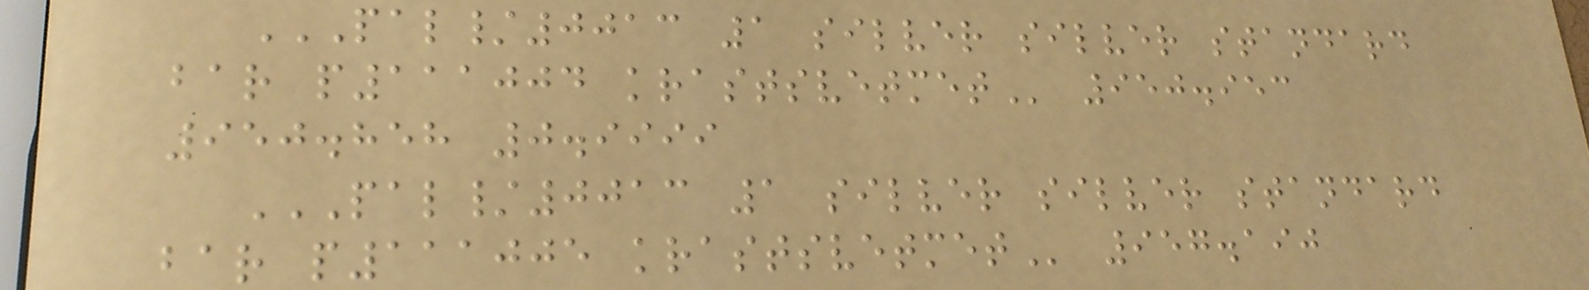PAL/0013 1 SILVER SILVER STANDARD
BAR P111004 KRASTSVETMET 950.953
950.858 0.9999
PAL/0013 1 SILVER SILVER STANDARD
BAR P111005 KRASTSVETMET 957.190
